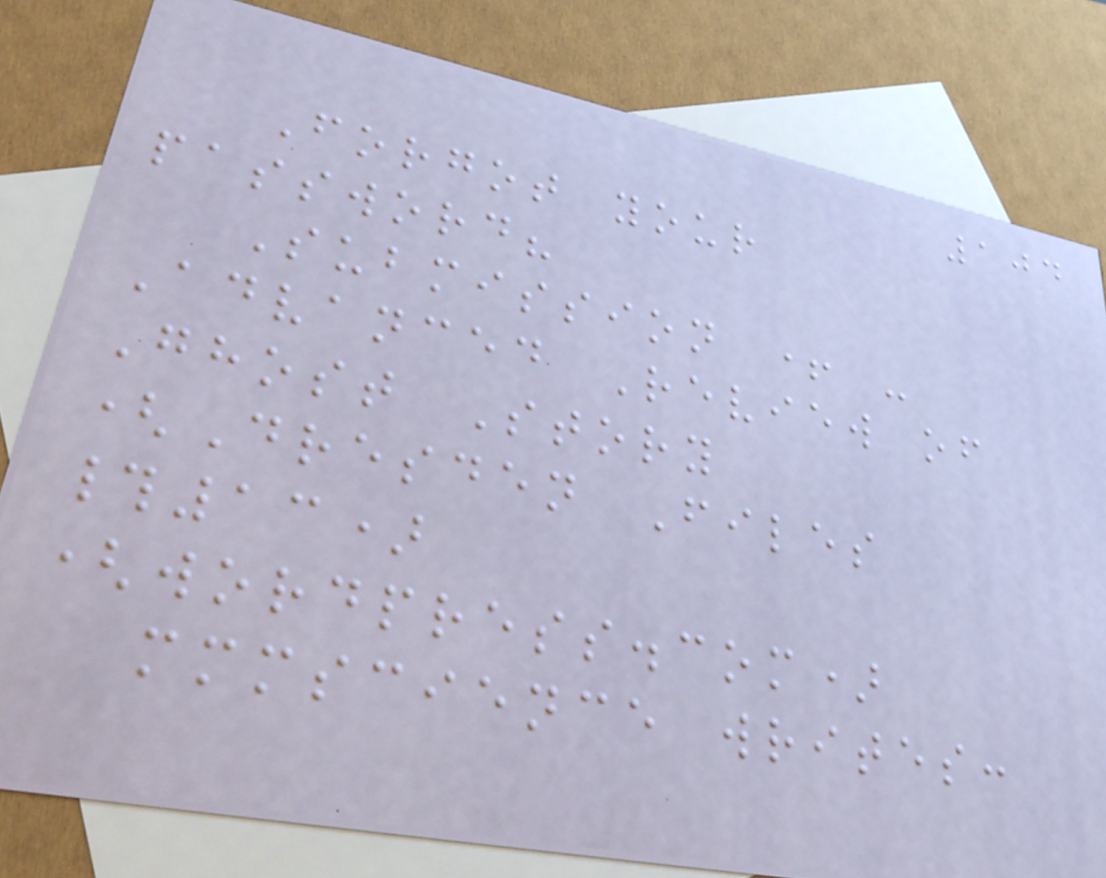104
Forgot your
password?
Submission + -
Advanced Review of
Ghost Story
(Dresden Files
#13)
(wordpress.com)
mmmscience writes:
